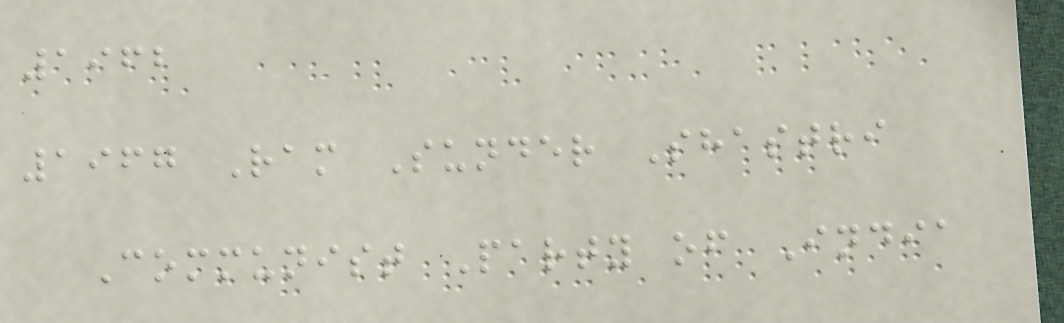1962
1967 Ram Sunder Shastri
Communist Party of India
